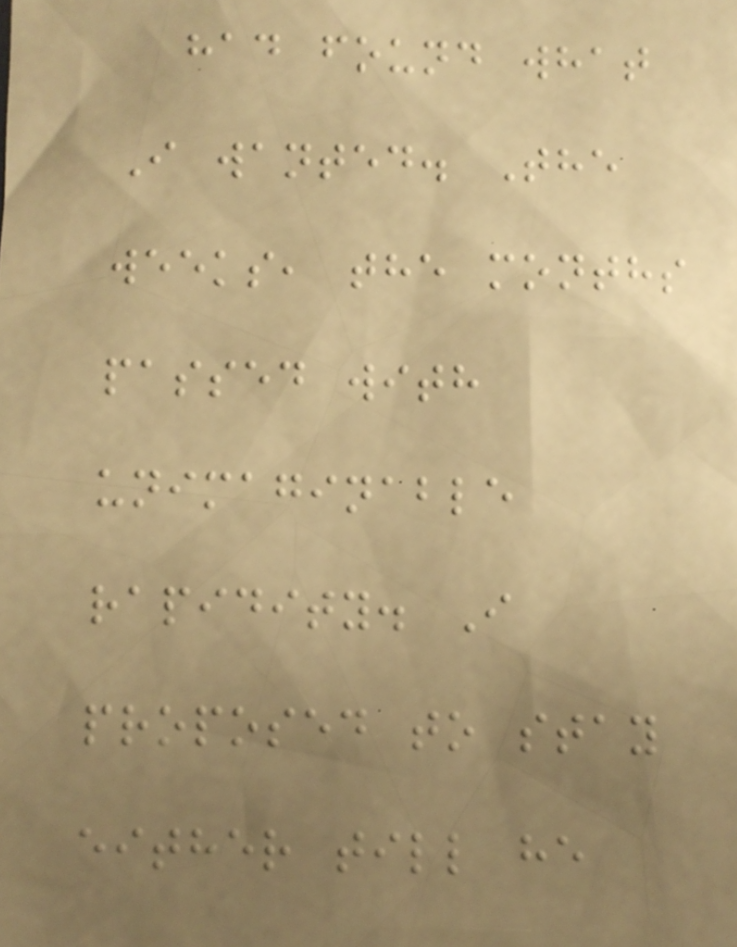had found what
I wanted. The
weeks, the months
passed with
unimaginable
rapidity. I
proposed to stay
either till he
